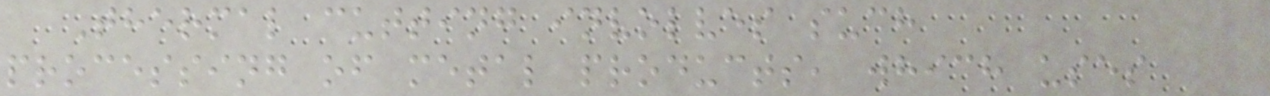Thermal cutting involves such
processing of metal products, which uses
